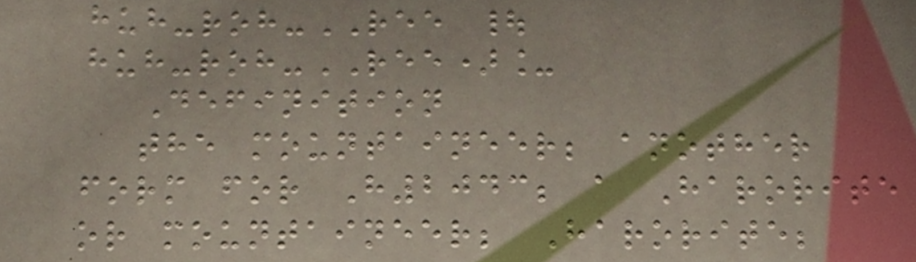huh-roh-REE |
huh-roh-REE)_
Definition
the mountaineer; another
form for H2043; a Harorite
or mountaineer; Harorite;
